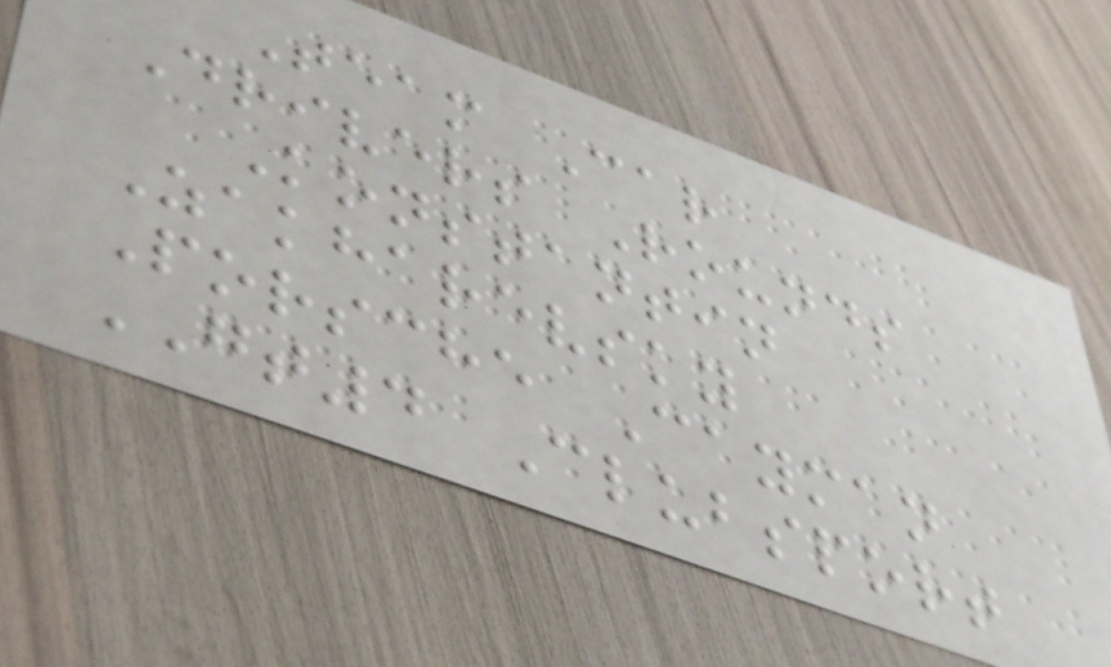Team Car
Drivers Rounds
Konstantin
Zakharevsky
Porsche Cayman
GT4 Clubsport
